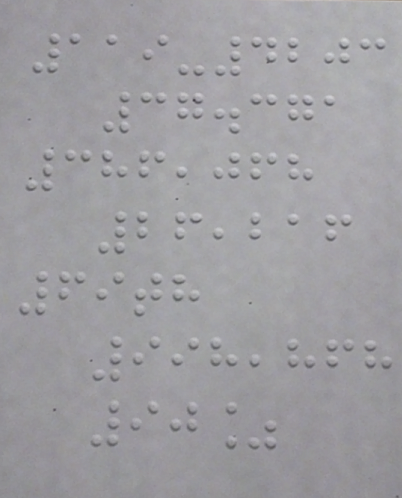119-4203
37.371
386,068
26,216
69th
998,868
90%
